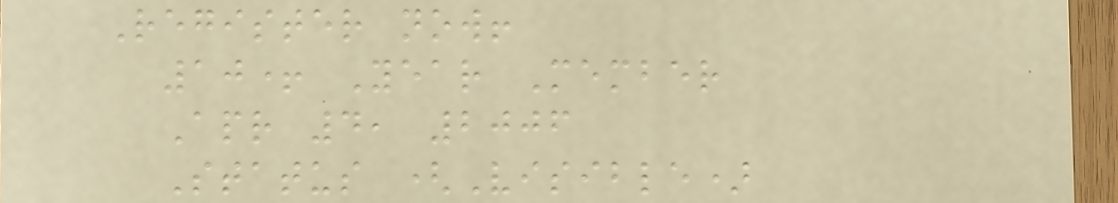Register now!
10+ Year Member
Apr 4, 2006
Status (Visible)
